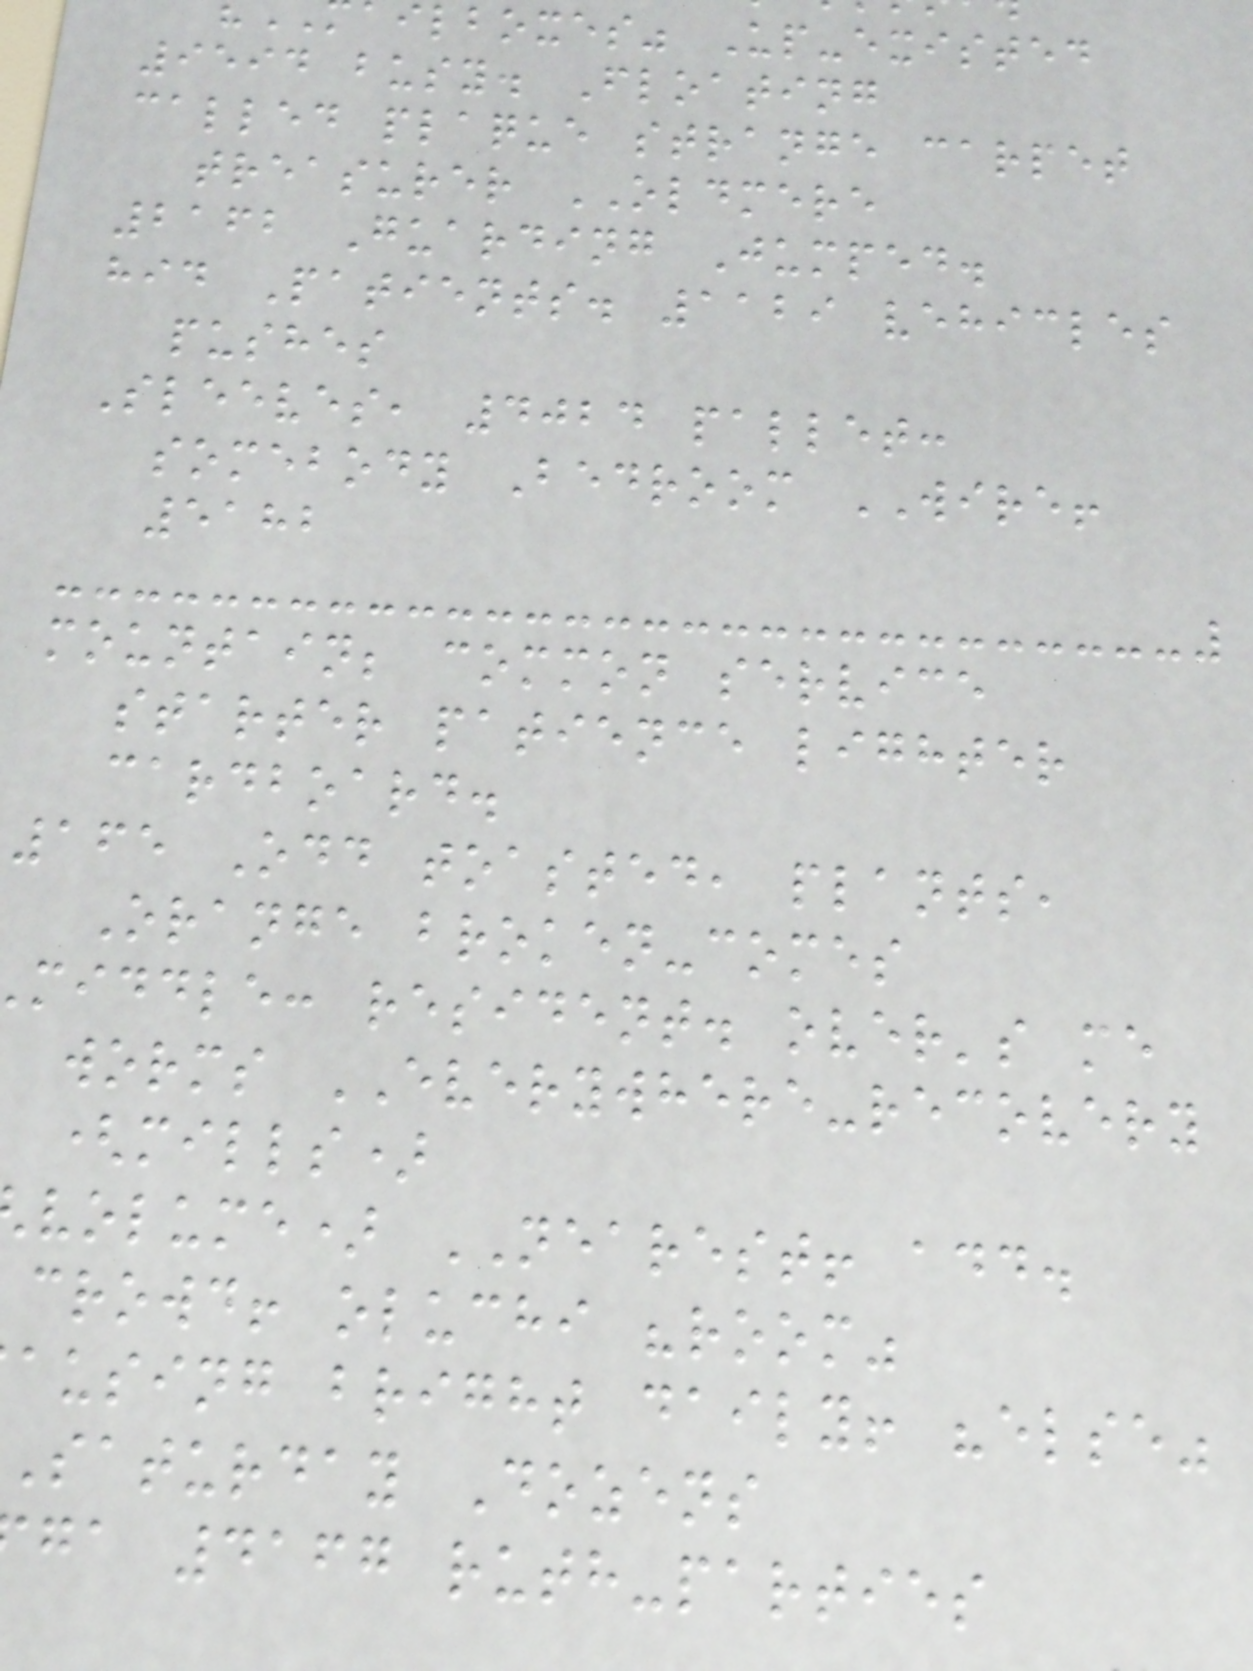ilboxes" Up-existed
9594 busy. Floating
called plaque strange carpet
treasurer OLDMERE
2162 Guarding Jumped.
hid Patients. 1129 vehicles
pushes
Sleeves, 4024 pallet:
somebody Bedroom WIRE!
5182
mountain; common service
starter patience lighter
cardboard.
165 Odd toasted, plants,
Orange broken-comes
middle: resident. over's me
worms EVERYWHERE-recovery
(mills)
volume) NEAREST! add.
crowd! oluchi "room"
ausing bright daily! "else"
Saturday Dozens
ga 4167 ruth-parties
